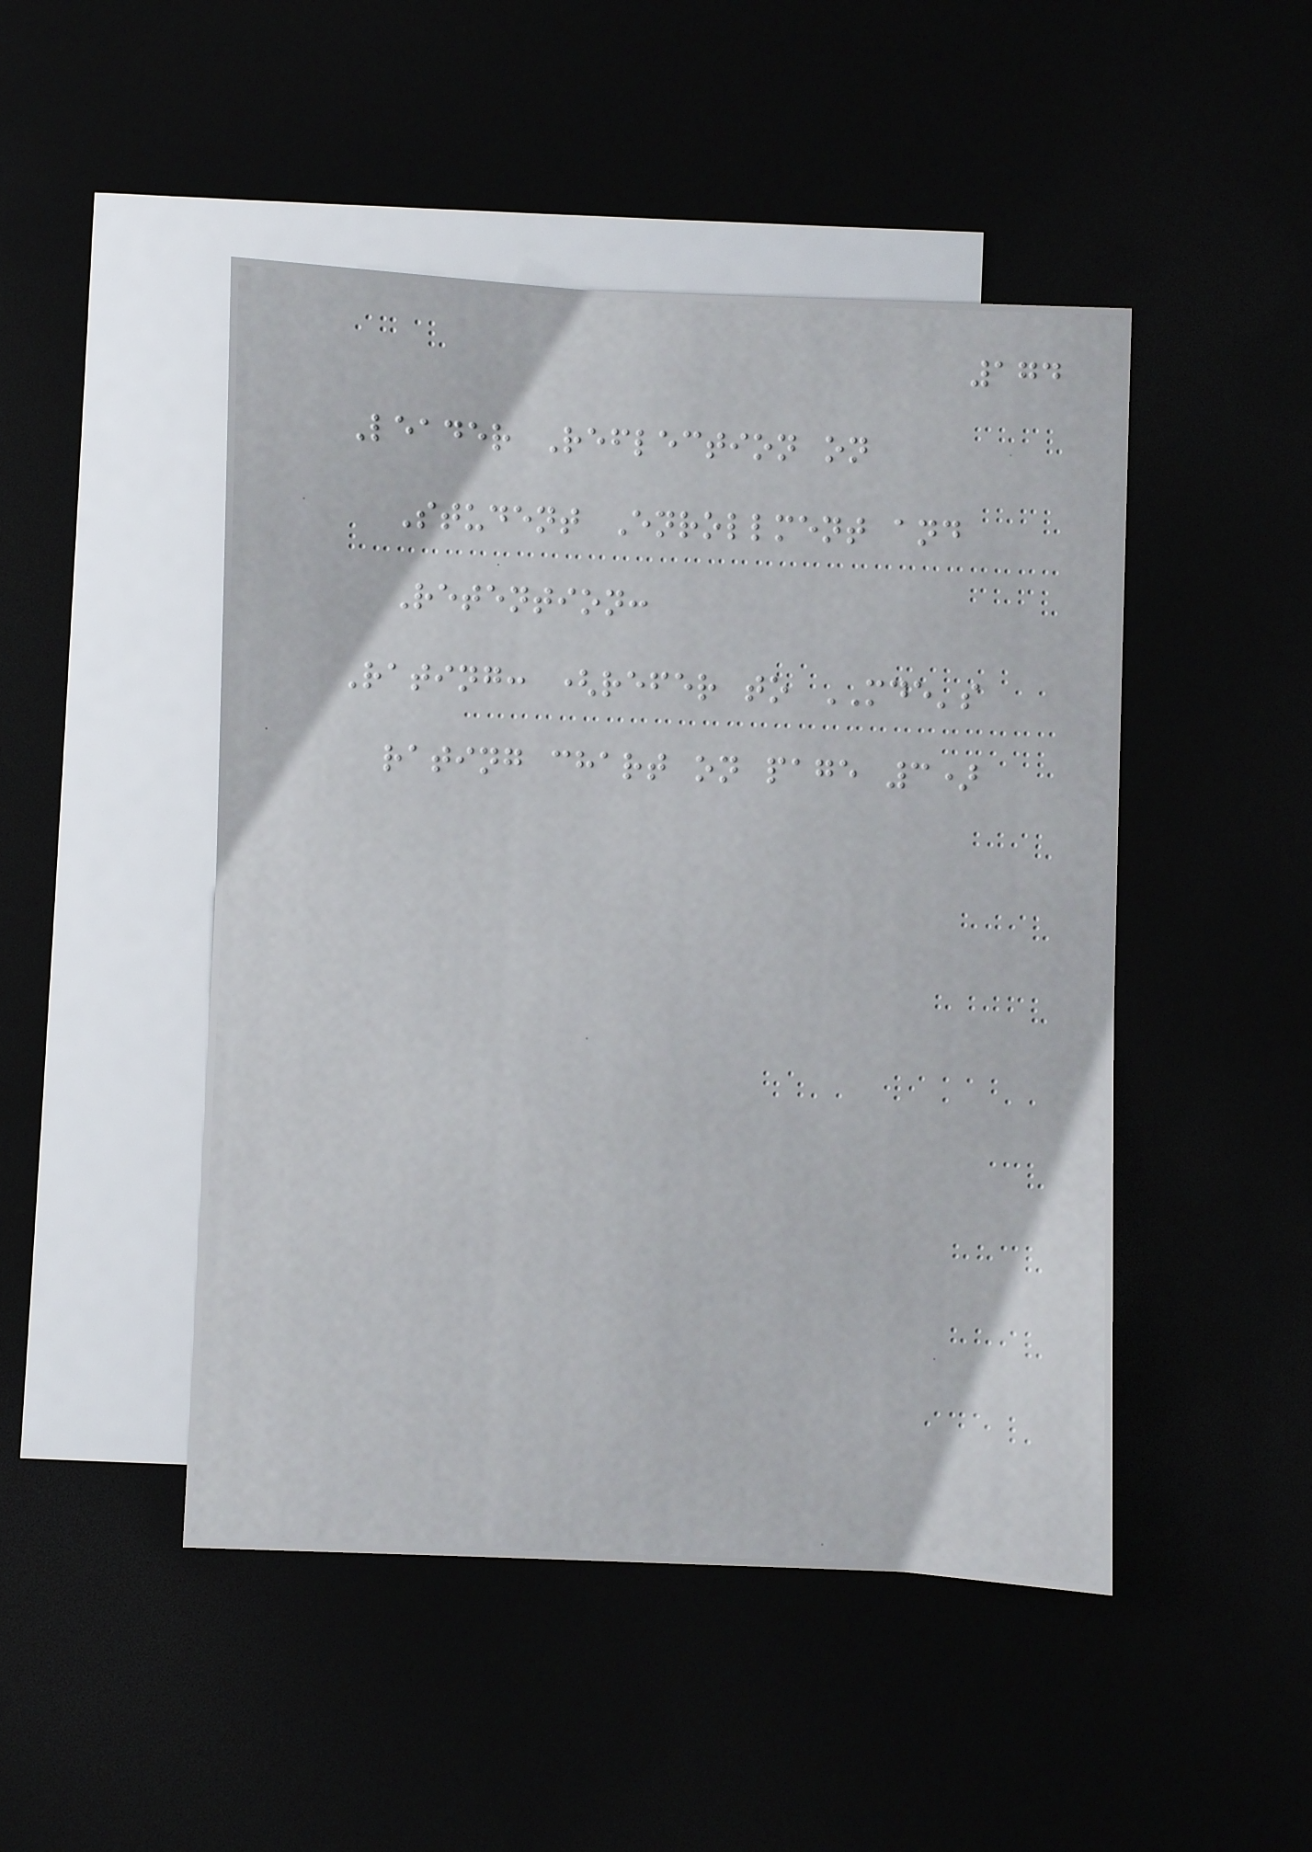174
Leader Reflection on
Student Enrollment and
Retention:
Rating: (refer to MDE's
rating chart on page 3)
